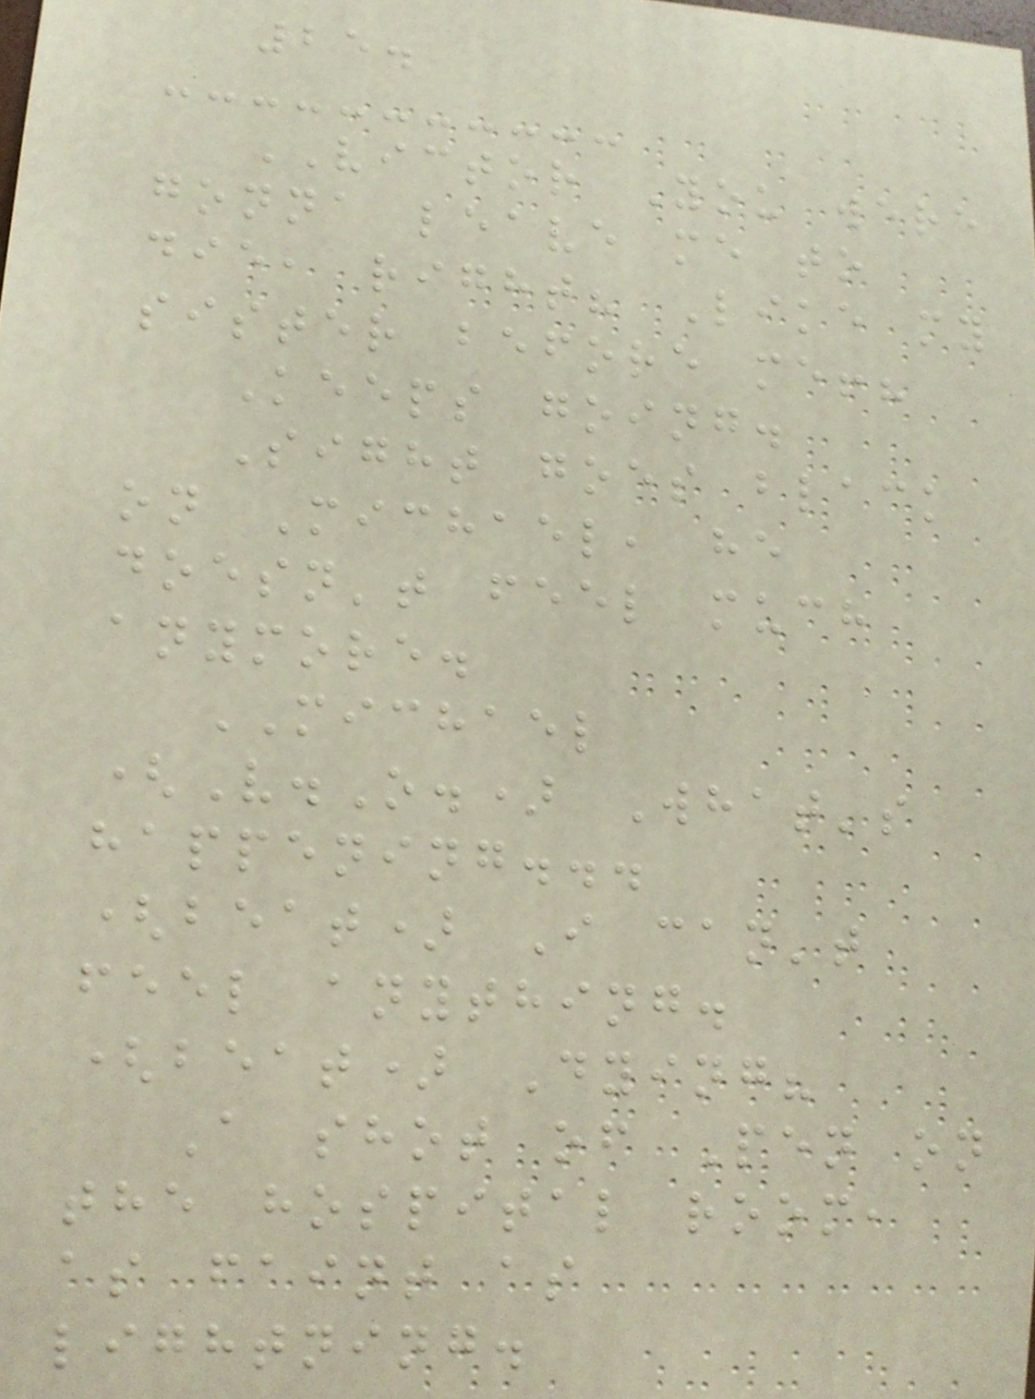25.
VICTOR You were
gonna leave me to
die, right? Like my
sister before me!?
Keeps going.
Sight goes black
on Michael, he
doesn't feel much
anymore.
MICHAEL
(V.O.) What's
happening...
(beat) I can't
feel anything.
(beat) Dying?
A shot of Pen on
the hospital room,
as faint as
lightning.
